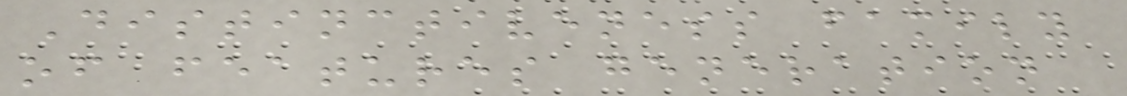Distinctiveness family
of features generation
